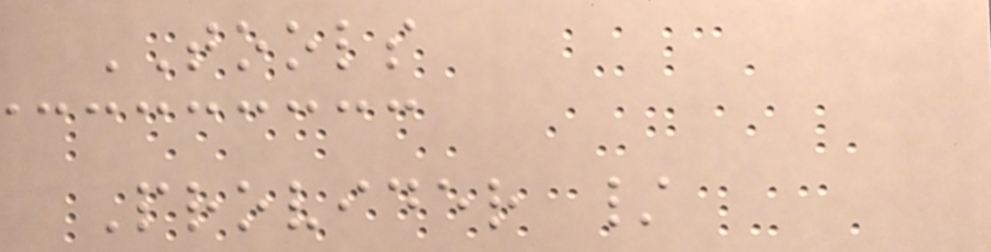TOOLS
Provider /
